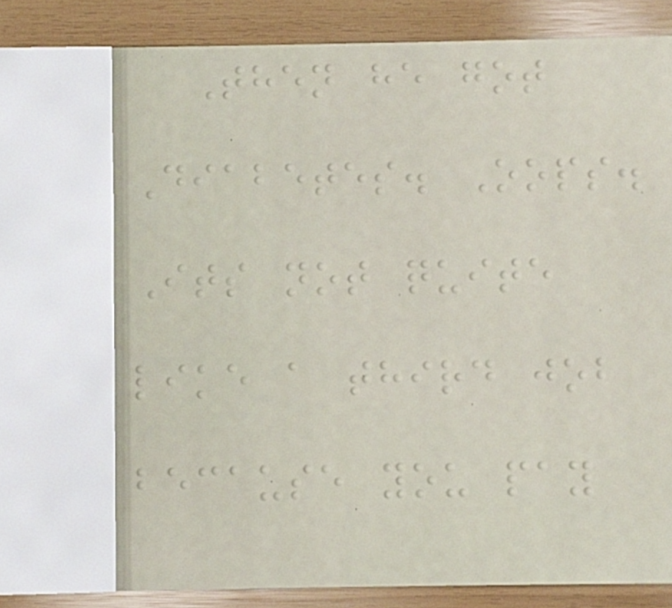Then he got
Diabetes. Oops.
Its not quite
like a third job
because you pay
